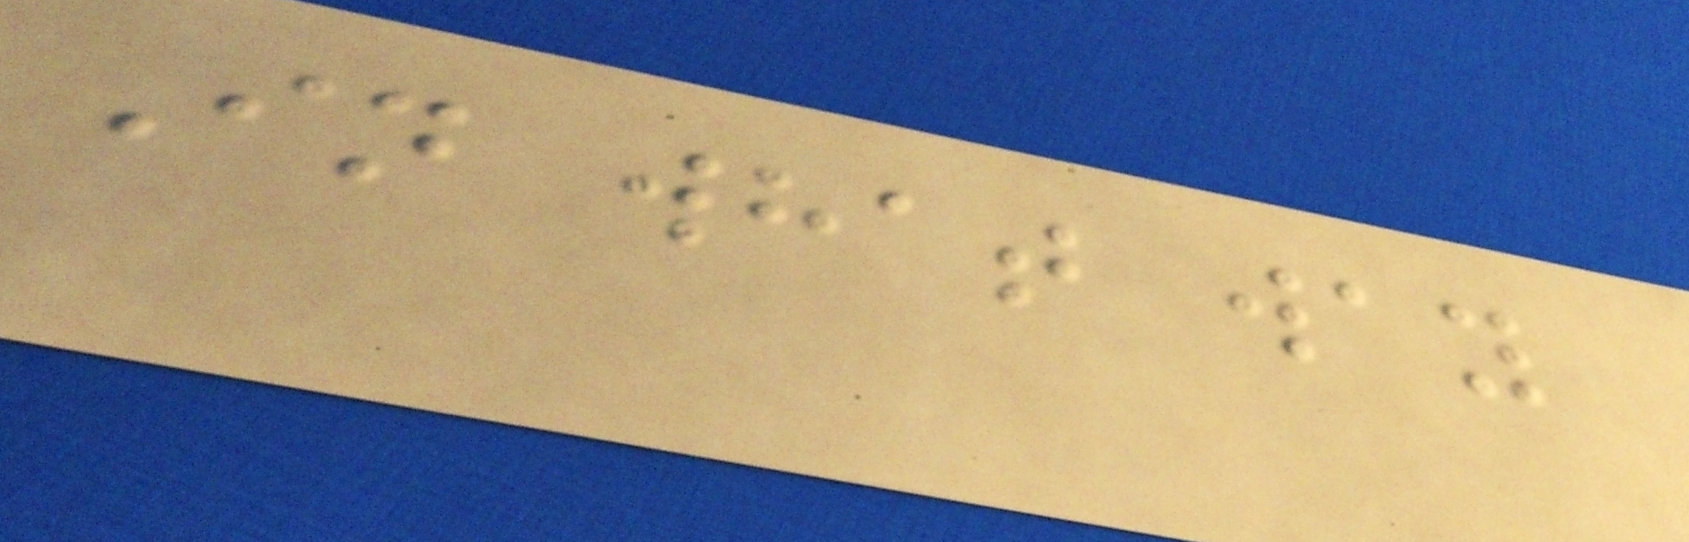In what way
